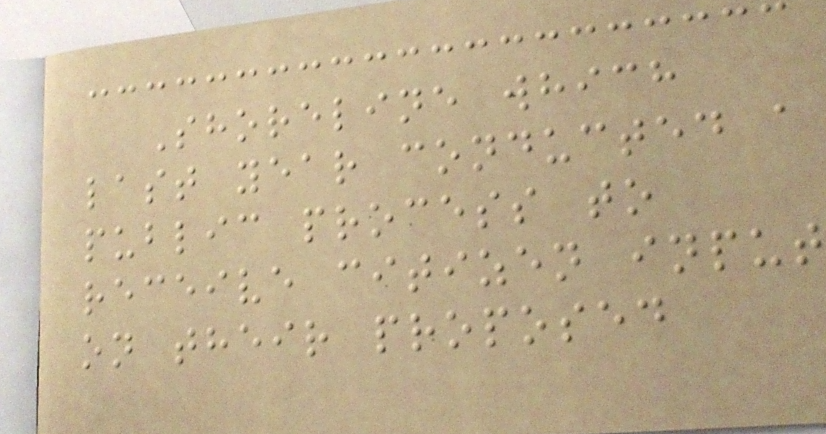Shoreline which
last year conducted a
public process to
receive citizen input
on their proposed
